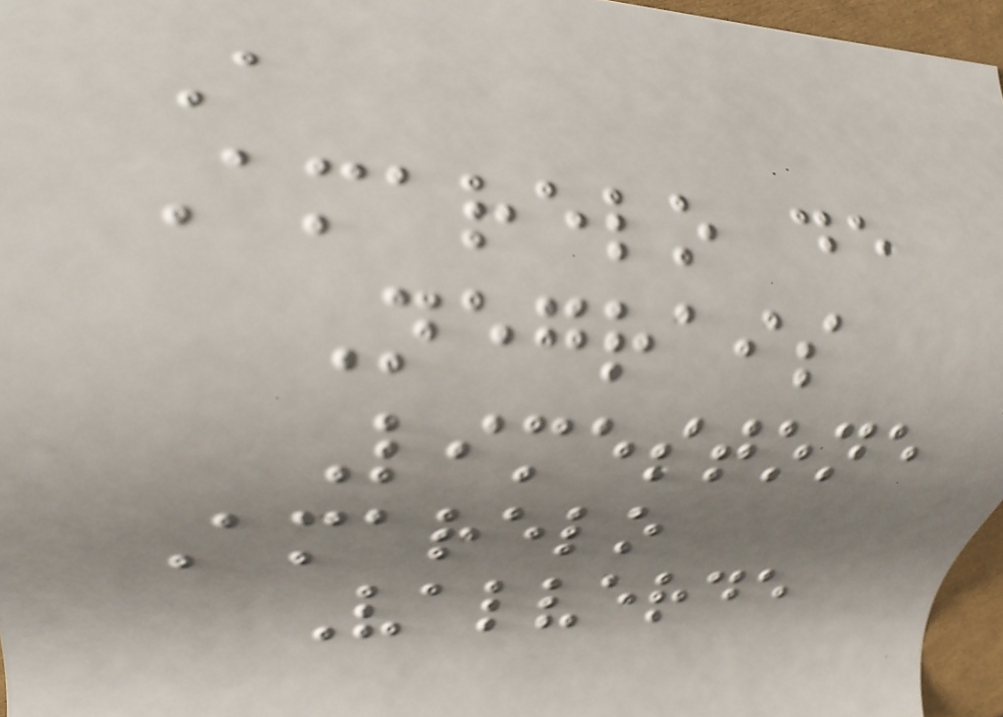A
Amarelo de
Negrais
Limestone
Amarelo
Valverde
